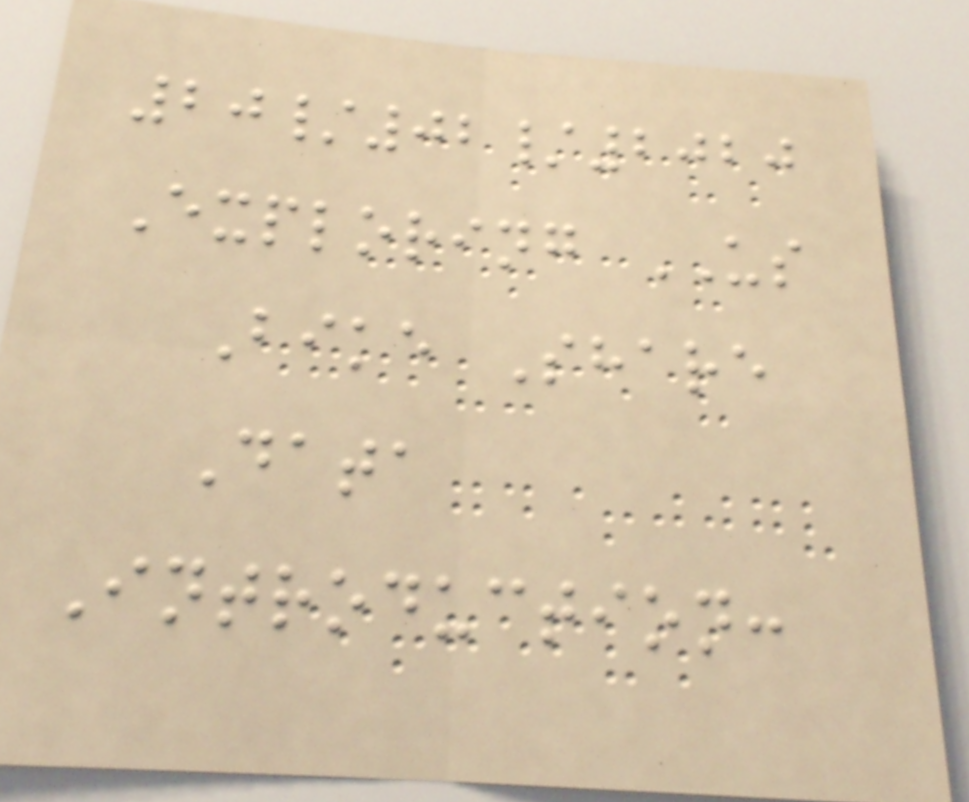20/02/2020
Exploring US
Bike Share
Data
Introduction:
